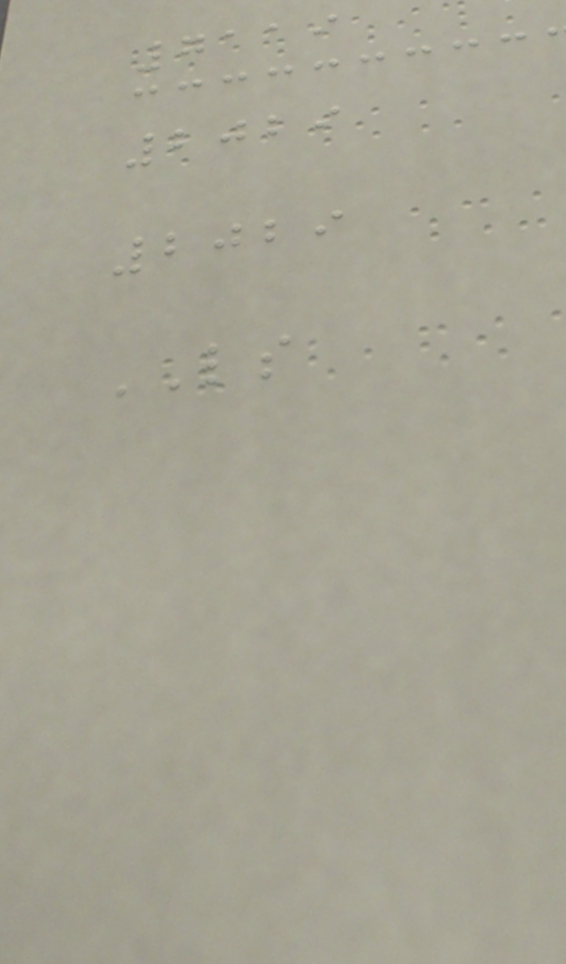7119
2029
2029
LS
